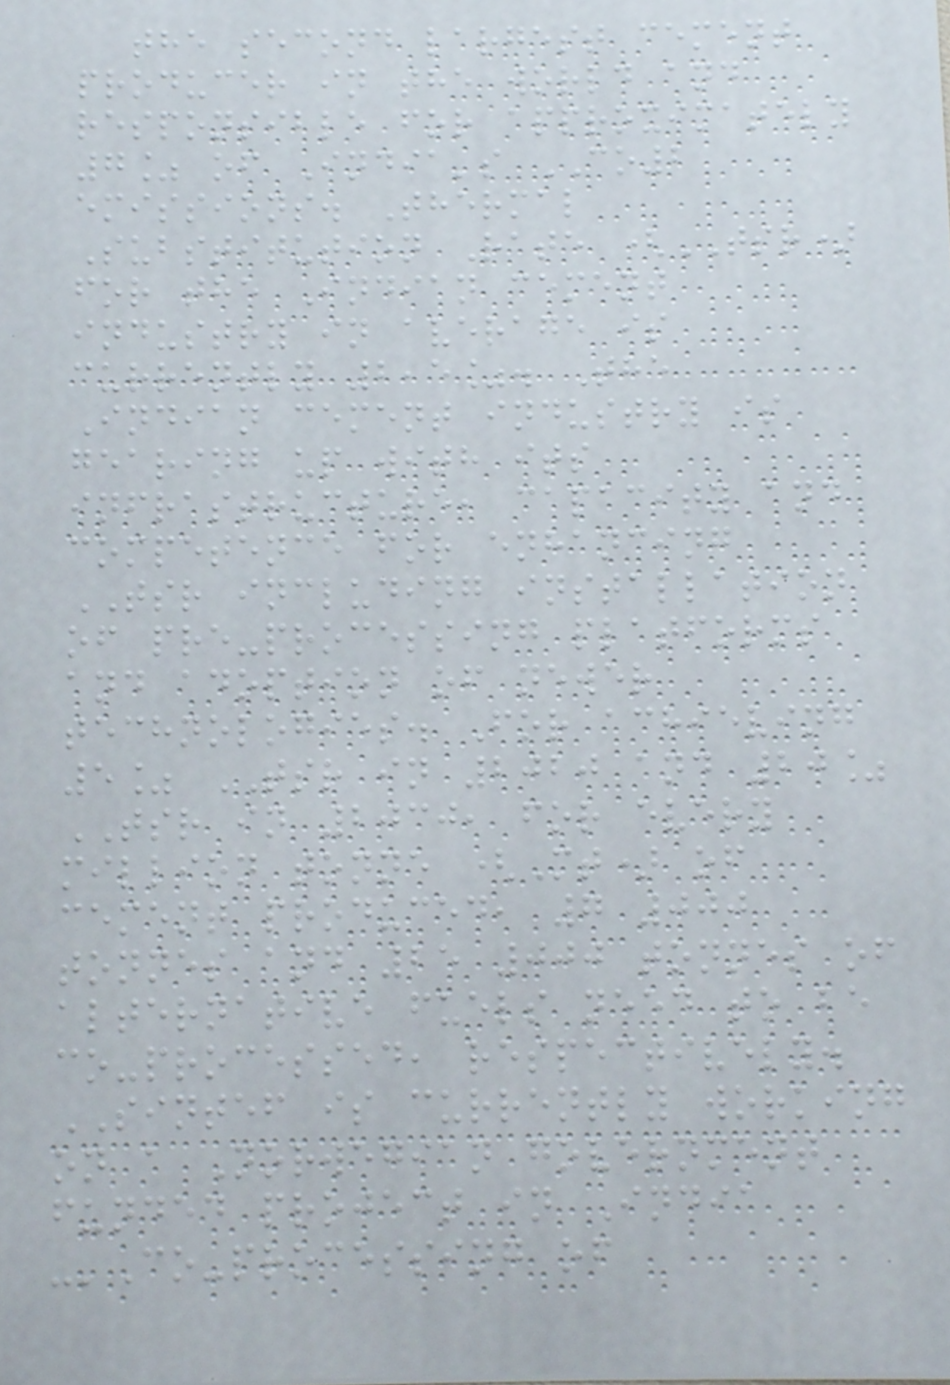the second largest cement
producer in the world and
responsible for approximately
7% of India's CO2
emissions. Thermal
Substitution Rate (TSR)
for the Indian cement
industry in average is
currently 2,5%. The
Indian cement industry is
gearing up with its
infrastructure, capacity and
competence for enhancing
TSR including installation
of pre-processing platforms
and adoption of newer
technologies. For achieving
5% TSR in 2020 and 20%
TSR in 2030, for every
million tonne (Mt) of
cement produced, 7 000
tonnes and 25 000 tonnes of
alternative fuels need to be
co-processed, respectively.
SINTEF is currently working
on a Norwegian government
funded project in India
-'Co-processing of
